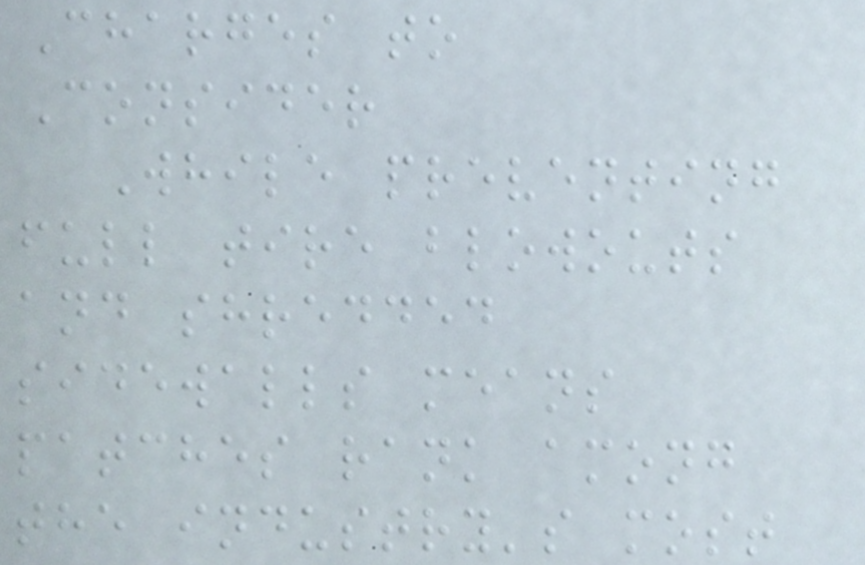Charges to
Consider
While preventing
full tire blowouts
and shredded
sidewalls means
patches rank among
the industry's most
